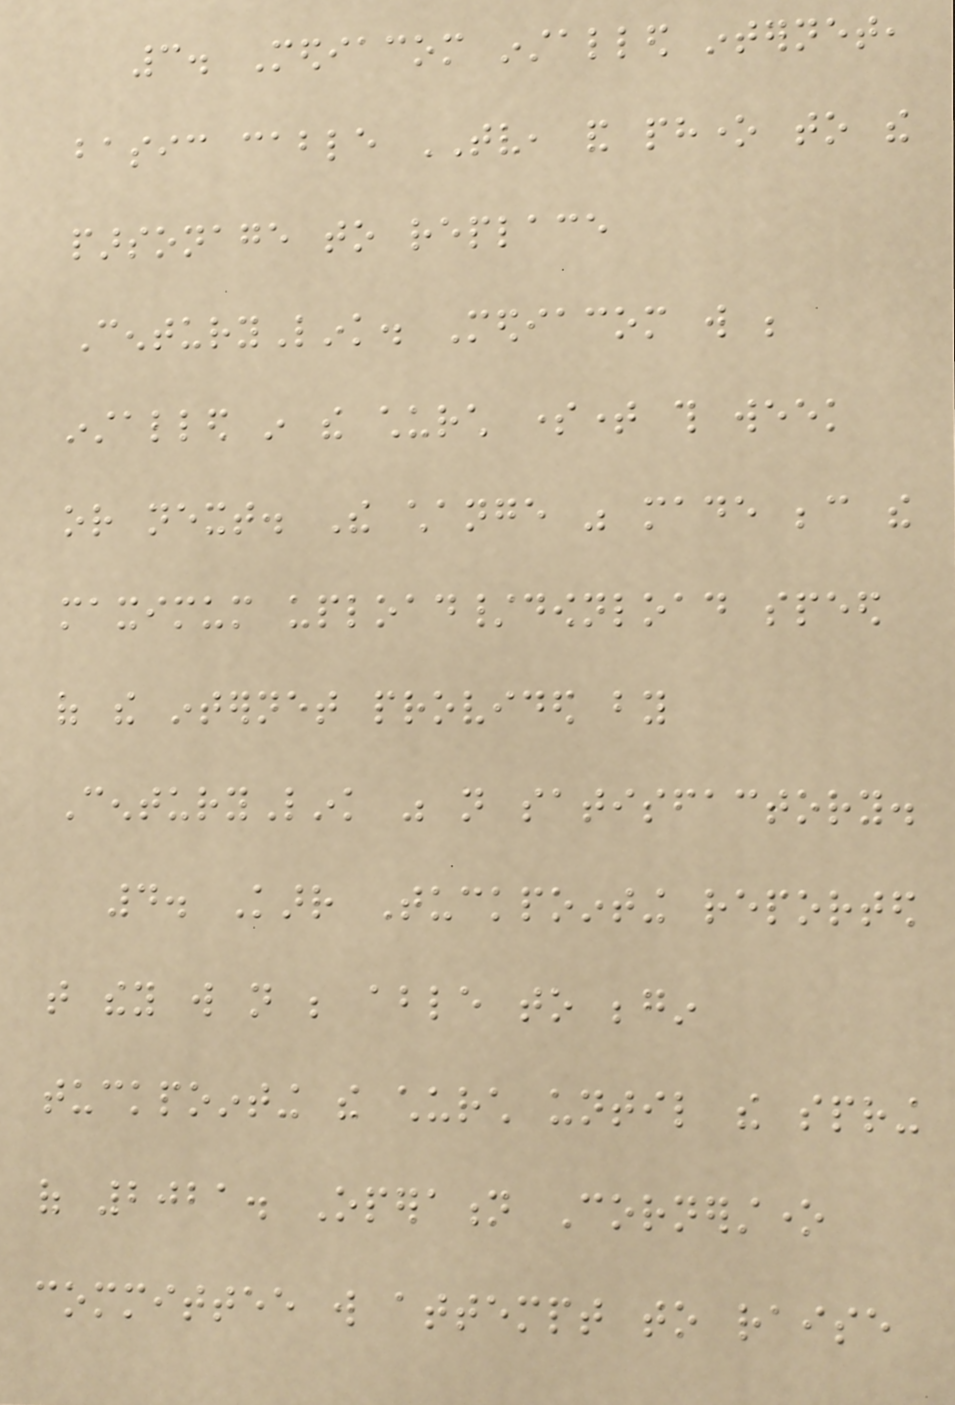3. Mediacom installed internet,
basic cable TV, and phone to the
parsonage to replace
CenturyLink. Mediacom will be
installed in the church sometime this week
or next. The change was made because the
maximum upload/download speed
of the internet provided by
CenturyLink was not satisfactory.
4. Karr Tuckpointing reported
that they will not be able to begin
tuckpointing the church until the spring
of 2021. Operation Cornerstone
committee will attempt to raise
